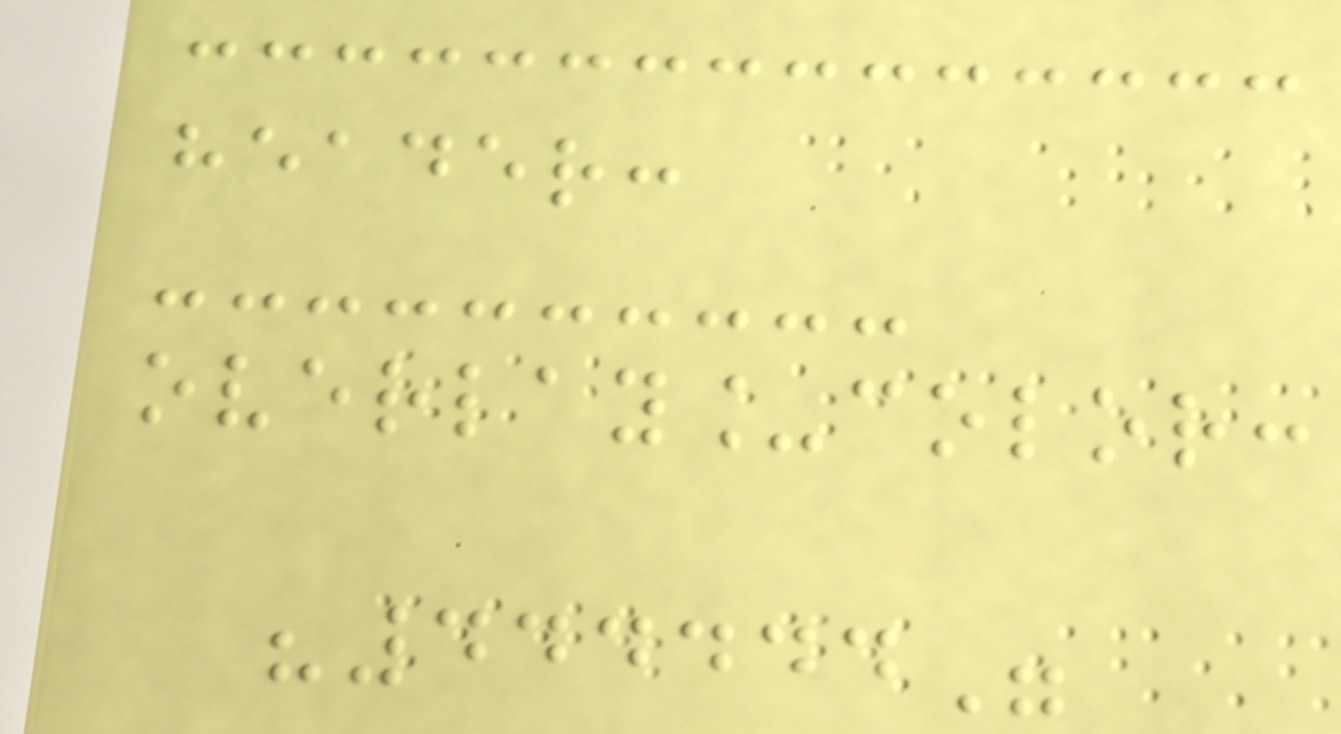header:
overlay_color:
"444444"
